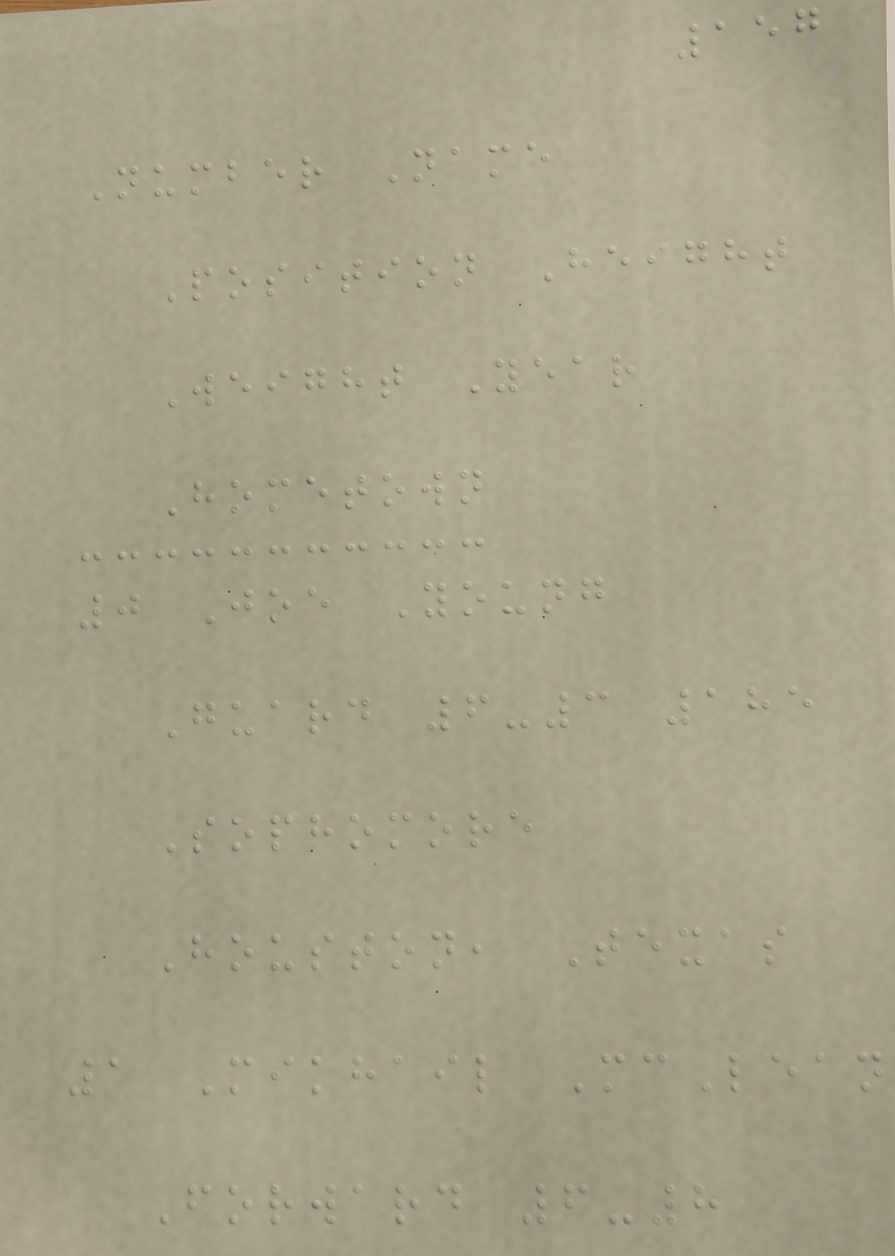157
Number Name
Position Height
Weight Year
Hometown
0 Joe Young
Guard 6-3 185
Sophomore
Houston, Texas
1 Mikhail McLean
Forward 6-8
